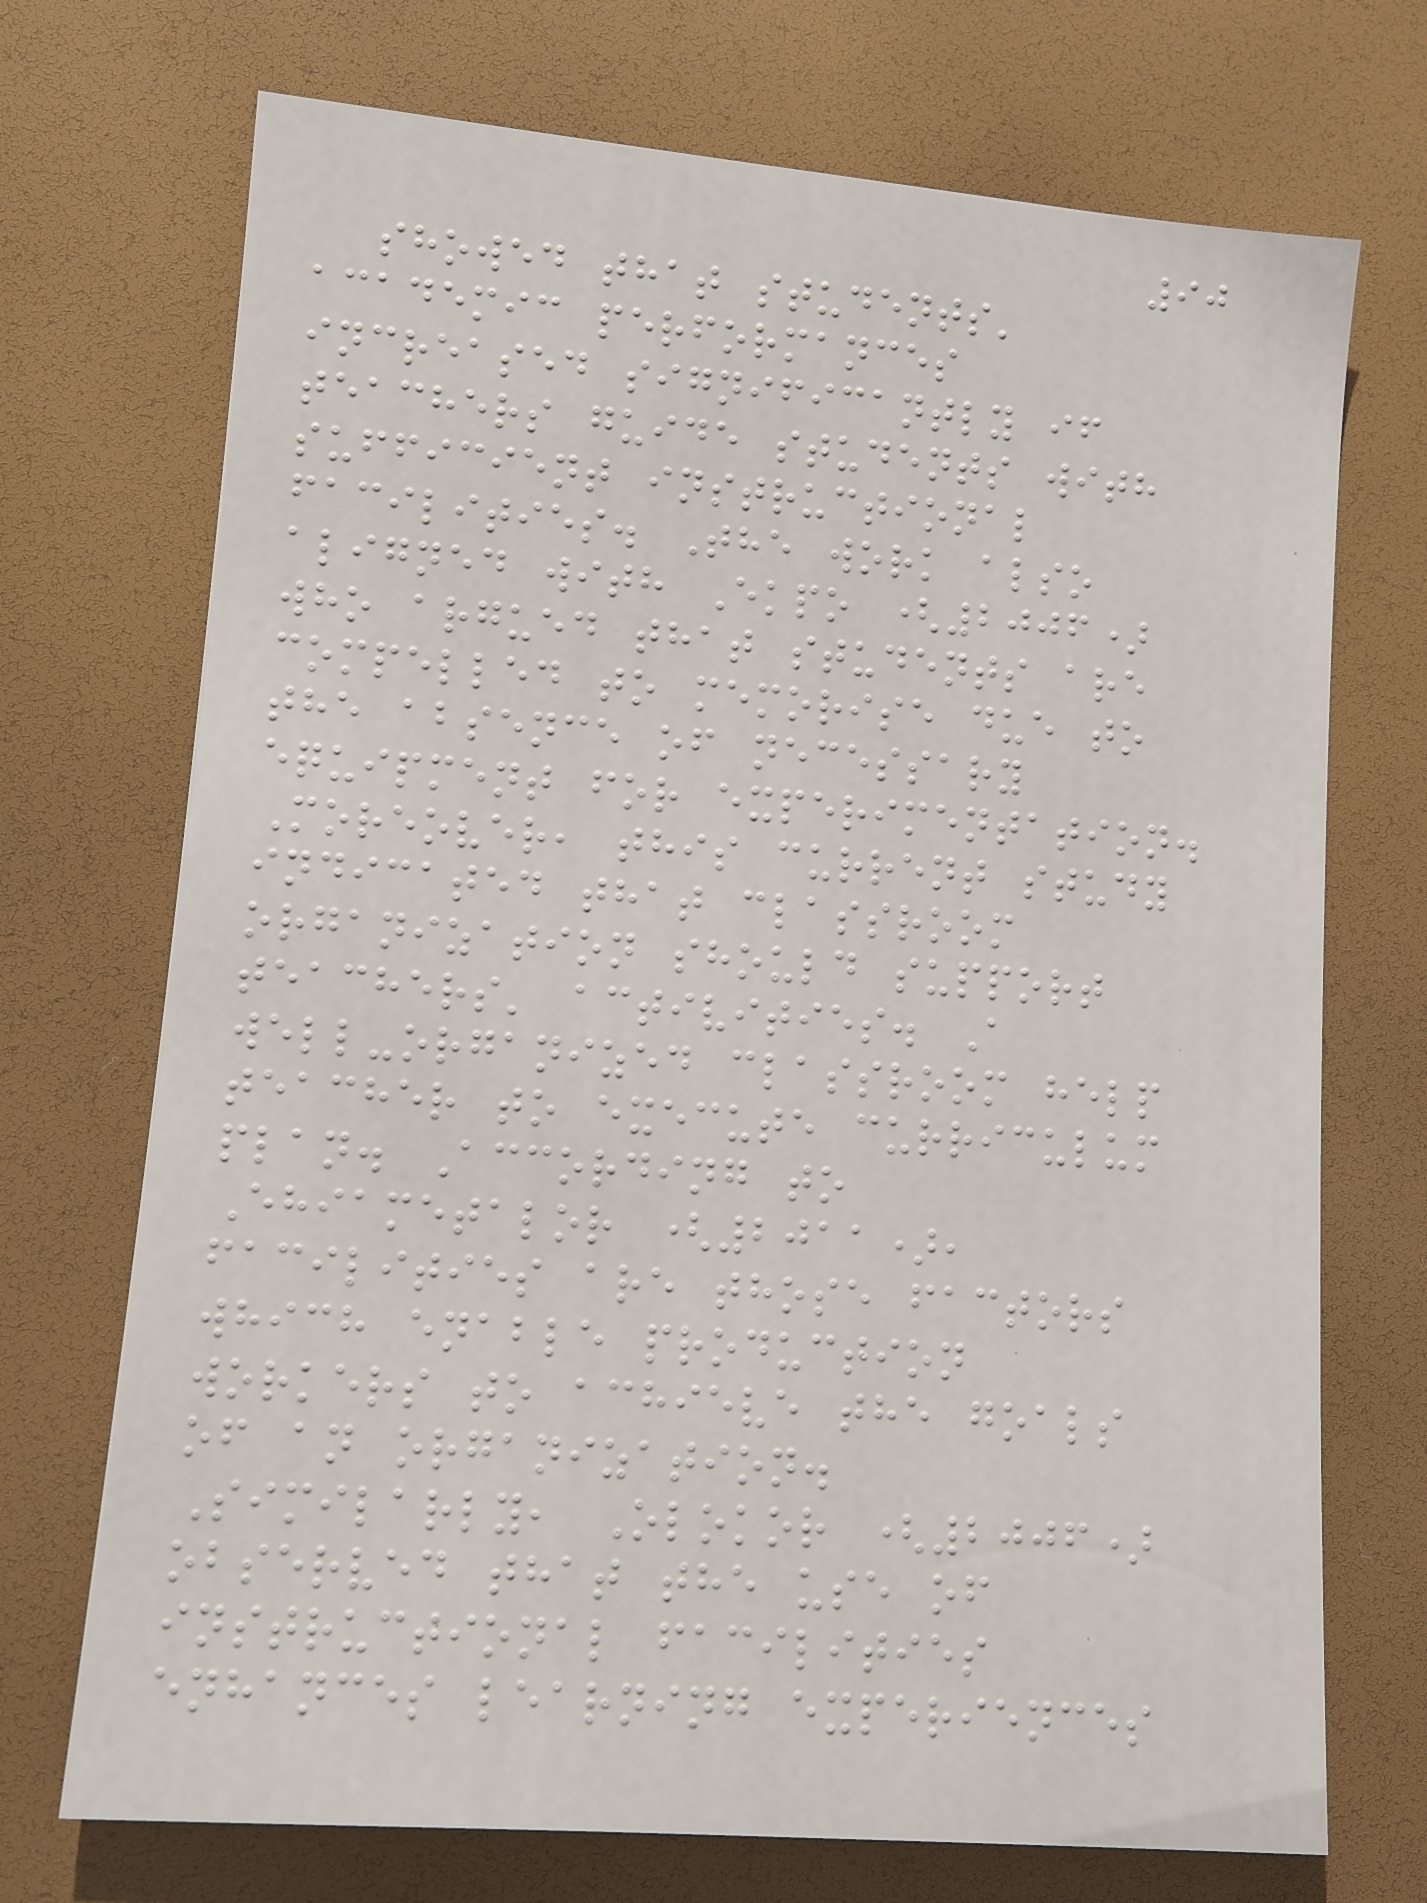90
showed that students'
academic performances
increased significantly if
teachers guide students with
sufficient instructional
facilities. The work also
aligned with Ekpo (2006)
who argued that students are
compelled to memorise due to
the absence of necessary
equipment for experimentation.
Moreover, this current study
indicated that classroom
organization should support
teachers' activities. A
well-organized classroom help
teacher to execute curriculum
plan. According to
Ehiametalor (2011),
facilities are those factors
which enable production
workers to achieve the goals
of an organization.
Similarly, Olokor (2006)
observed that the use of
instructional facilities
enhances learning experiences
